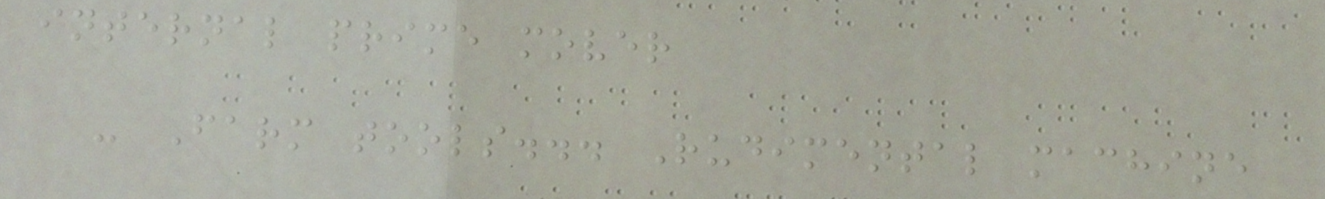internal prime mover
- Farm tools... Rudimental machine
